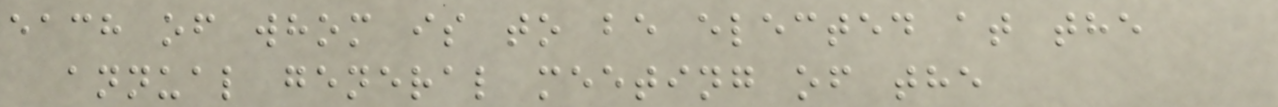each of whom is to be elected at the
annual general meeting of the
